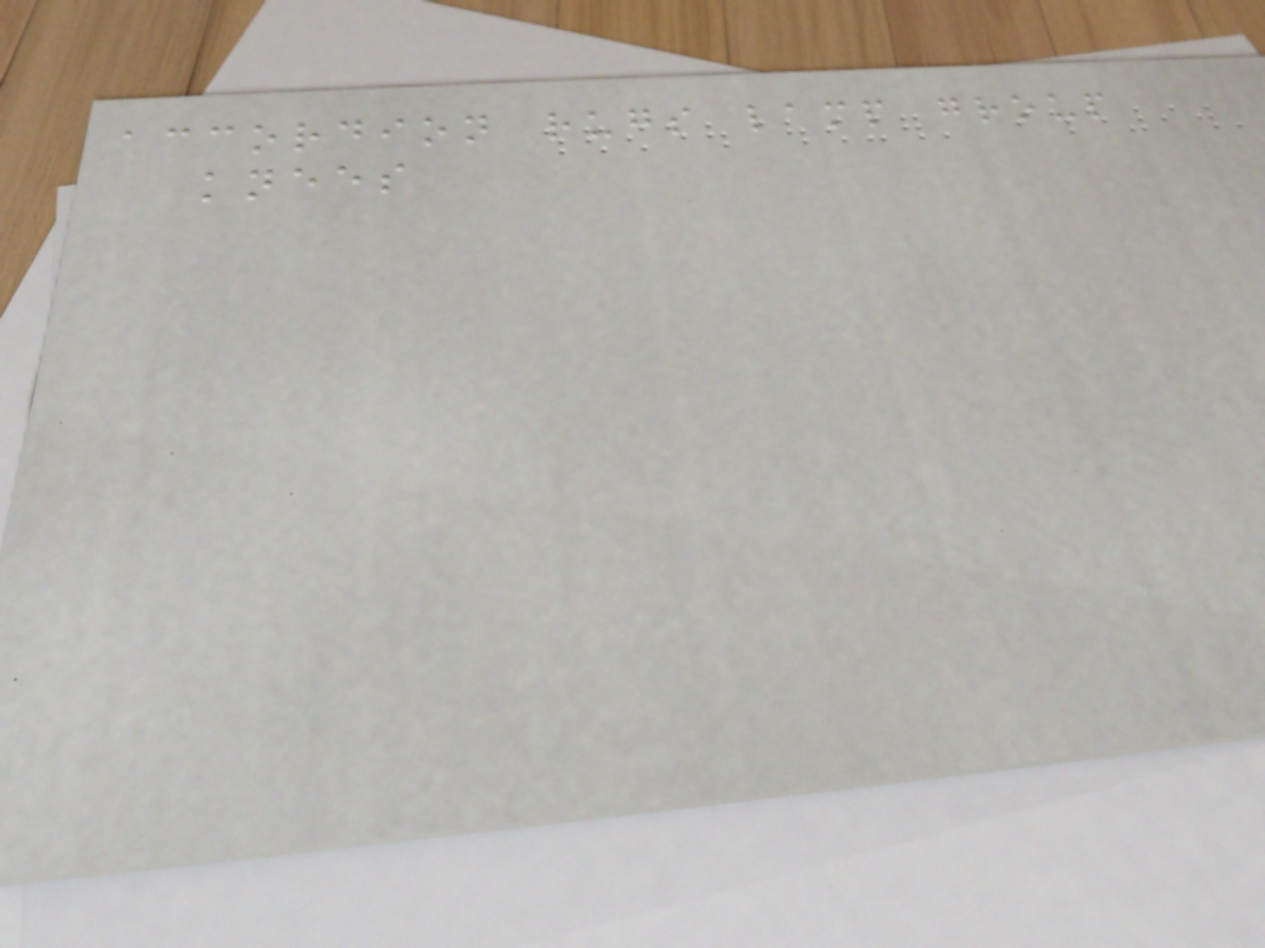accordion rugs lamp group
knees
